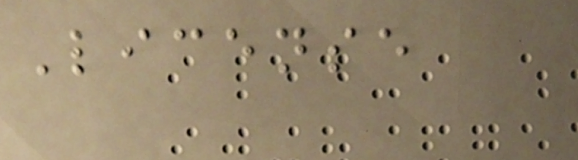License
